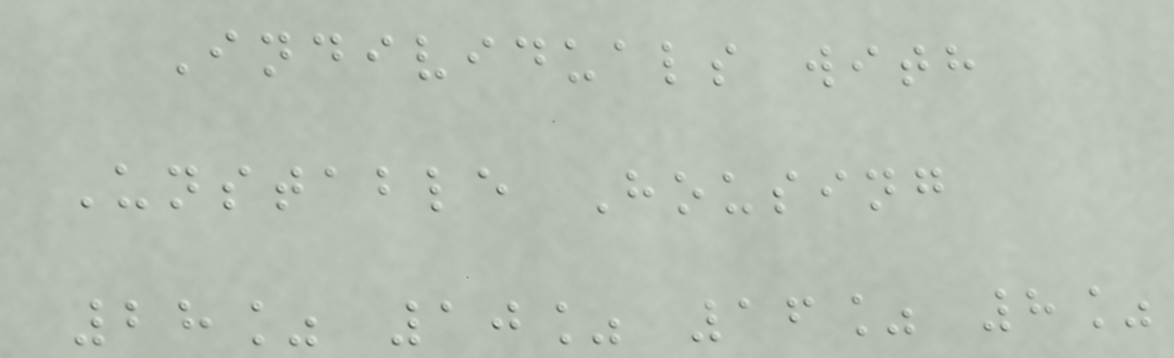Individuals with
Unstable Housing
28% 10% 16% 8%
